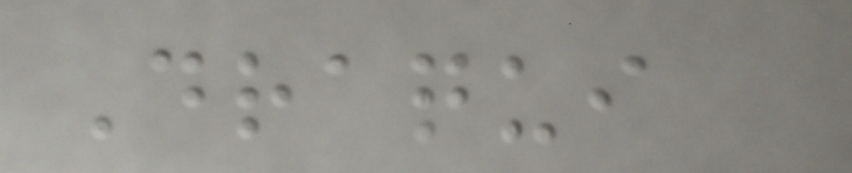Draqui
